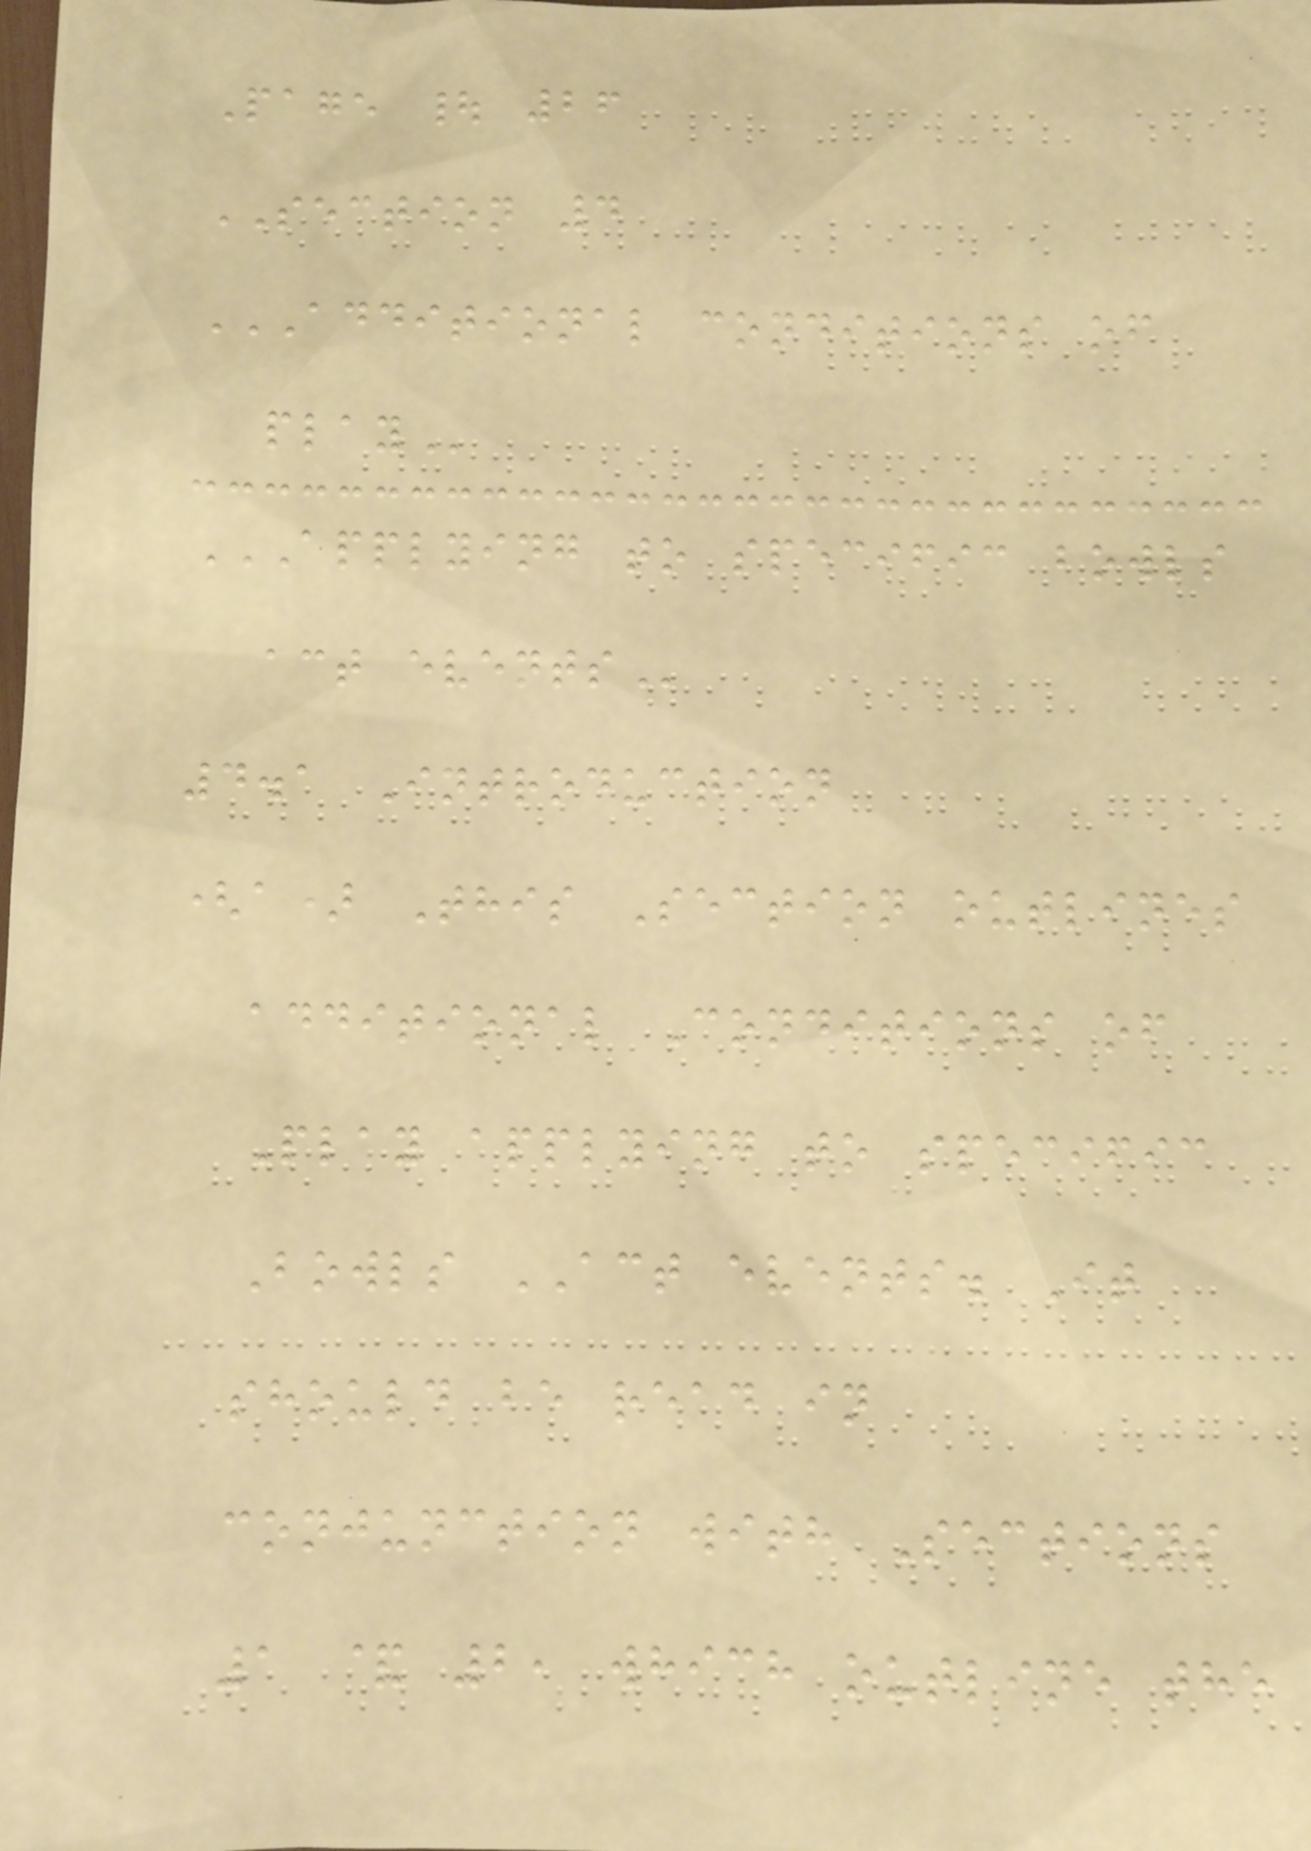Page | 26
SECTION 4
ADDITIONAL CONDITIONS OF
PLAY
APPLYING TO SPECIFIC BOWLS
ACT EVENTS
4.1 Introduction
(a) This Section outlines
additional Conditions of
Play applying to specific
Bowls ACT events. It
should be read in
conjunction with Sections
1 & 2, which outline the
